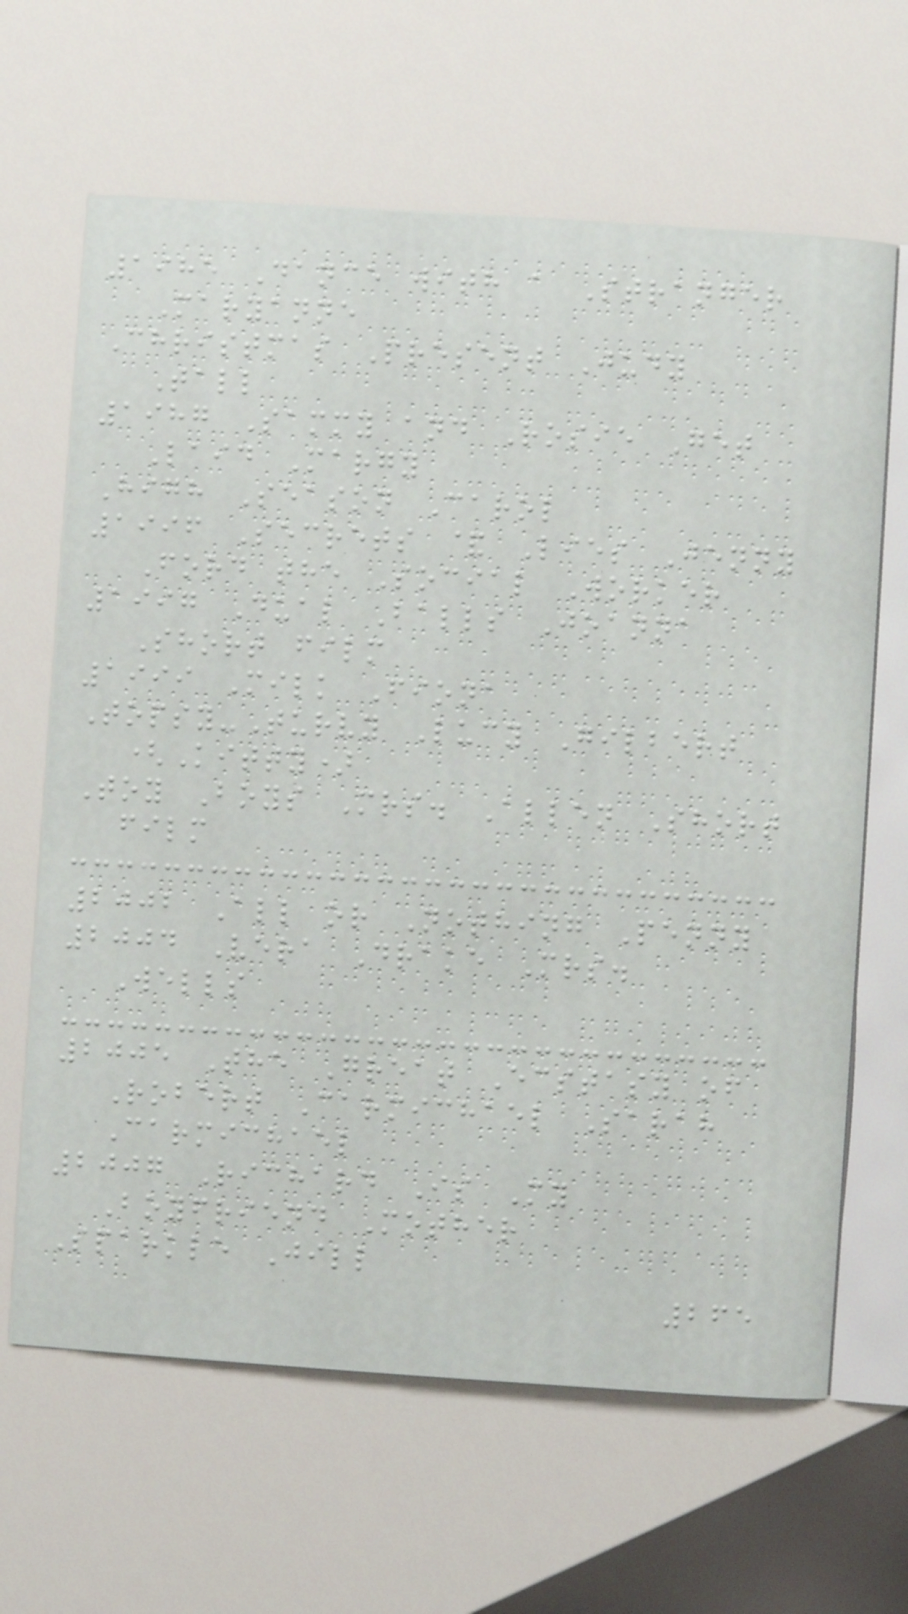1985 Dance with a Stranger
Maryanne
Christmas Present Judy
Tall
1987 Sammy and Rosie Get
Laid Margy
High Season Carol
1996 Secrets & Lies Jenny
Ford the Social Worker
1997 Dual Balls Joanna
Short film
1999 Milk Fiona
Topsy-Turvy Lucy Gilbert
(Kitty)
Toy Boys Mrs. Allen Short
film
2002 All or Nothing Penny
2004 Vera Drake Mrs.
Wells
2005 The Great Ecstasy of
Robert Carmichael Sarah
Carmichael
2007 Richard Is My
Boyfriend Mother
Sparkle Jill
265
